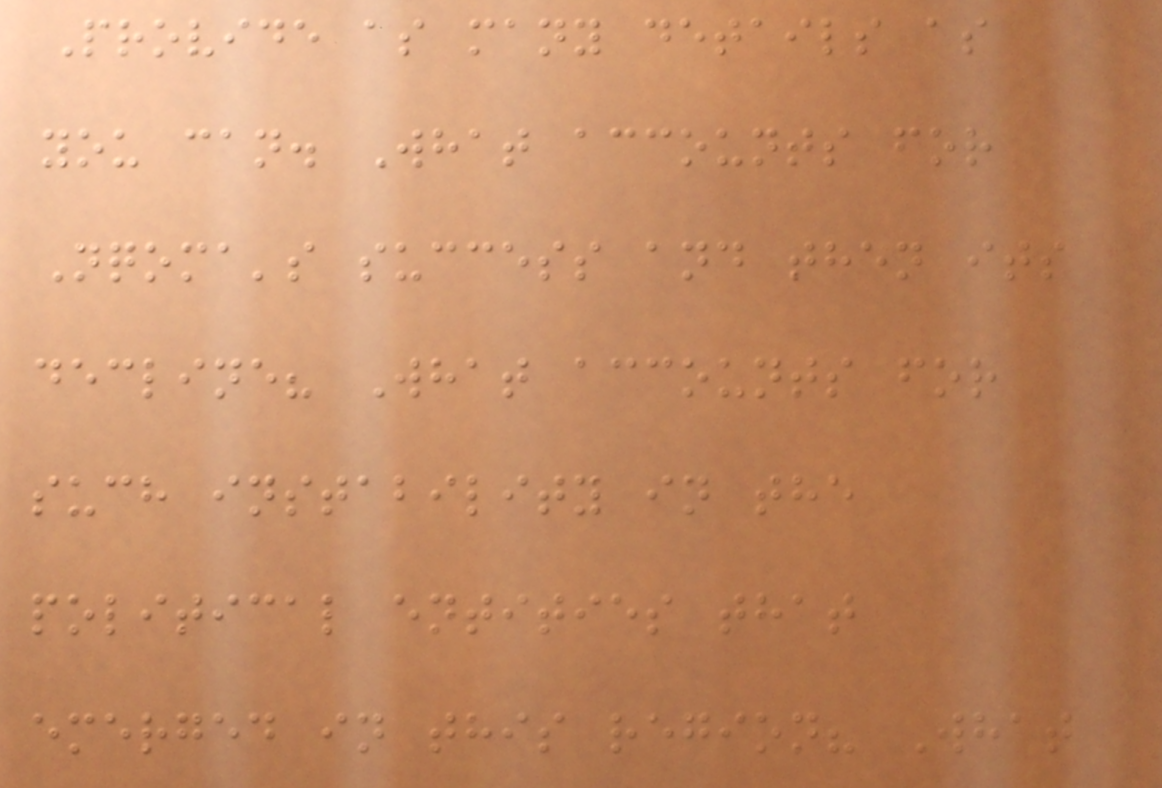Provide as many details as
you can. What accounts for
Nqoma's success and then its
decline? What accounts for
such instability in the
political entities that
emerged in this region? What
